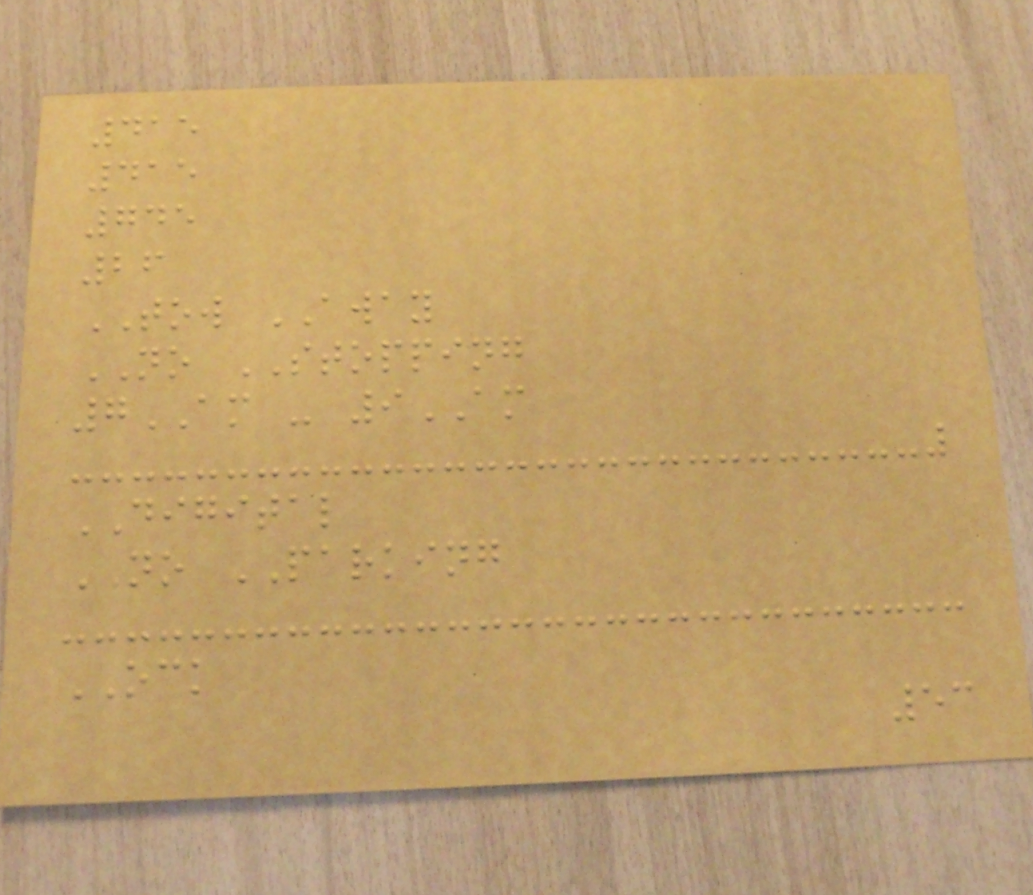415
415
745
26
TOW AWAY
NO STOPPING
7AM - 9AM
DIGITAL
NO PARKING
OCK
53
